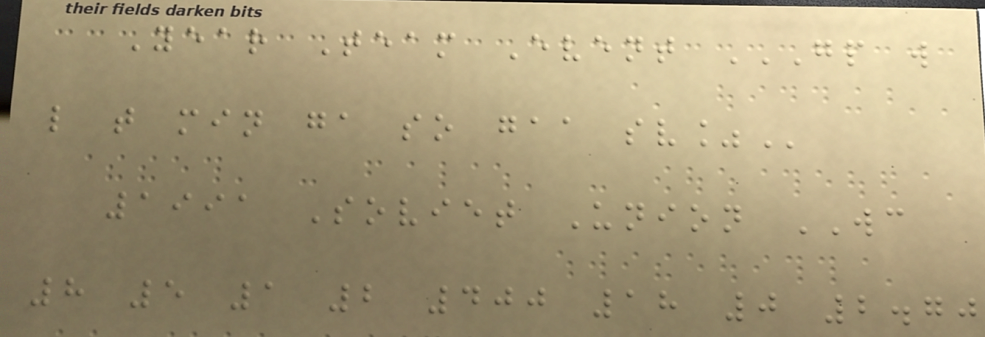Year Team Event GP W
L T MIN GA SO GAA SV%
1991 Soviet Union WC
8 5 1 2 400 18 0 2.70
